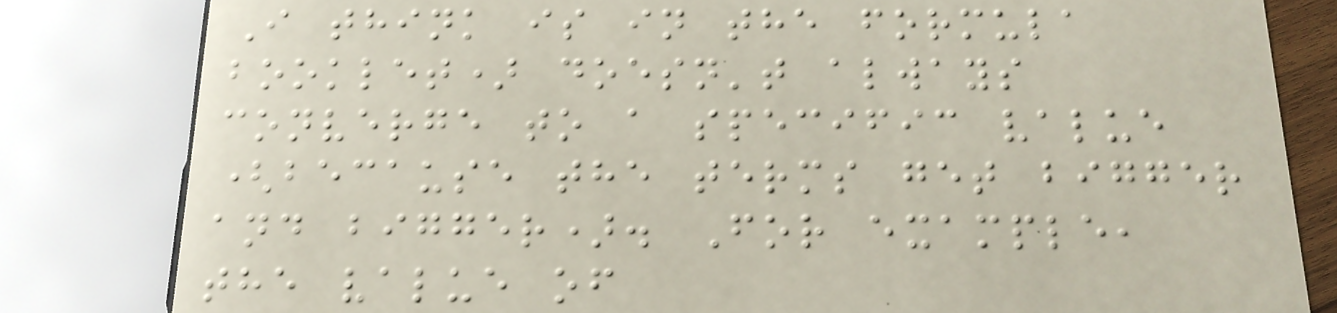I think is in the formula
booklet) doesn't always
converge to a specific value
(because the terms get bigger
and bigger). For example,
the value of
